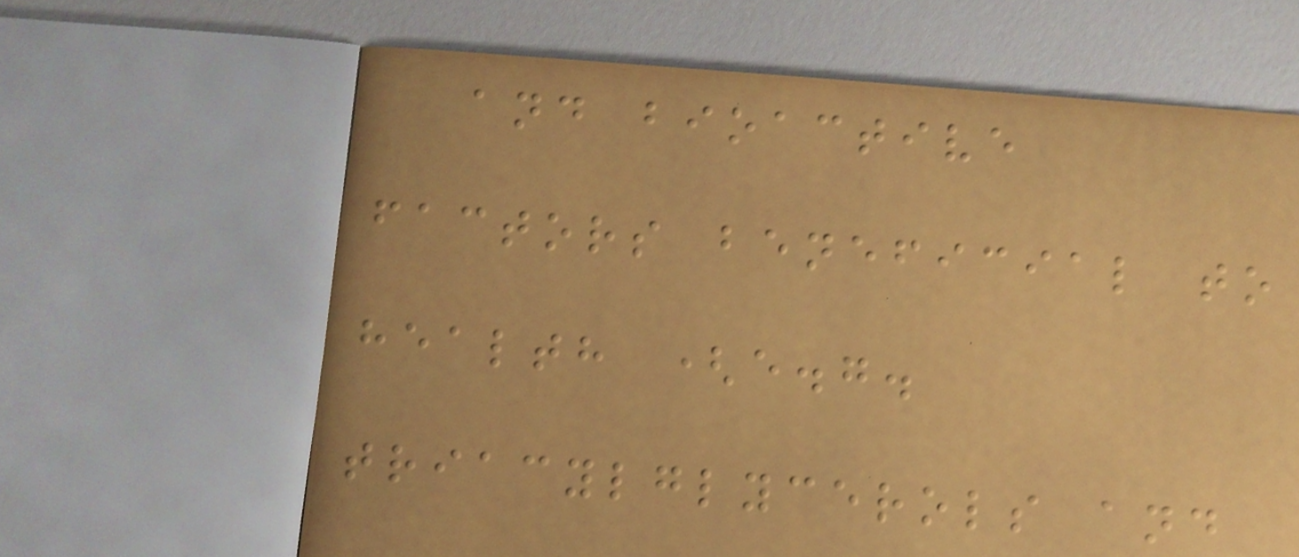and bioactive
factors beneficial to
health (e.g.
triacylglycerols and
